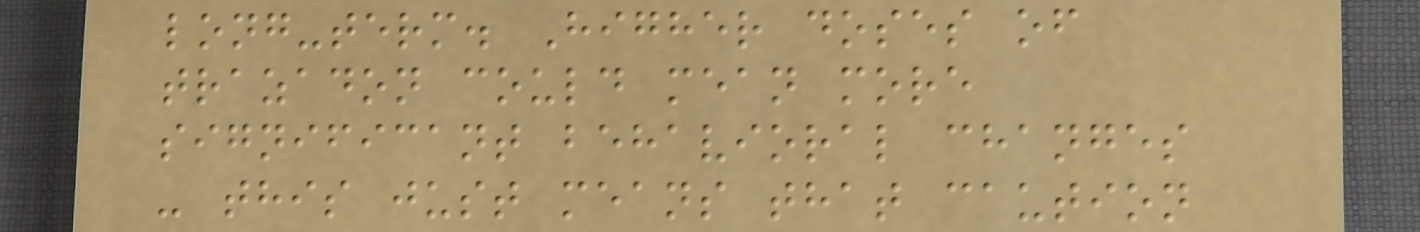long-term. Higher doses of
trazadon could mean more
significant behavioral changes
- this just means that caution
